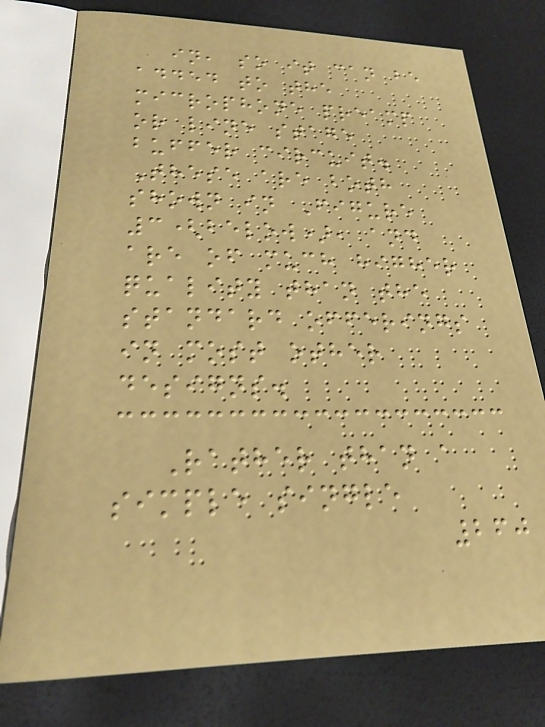in, so it can be
added to the
microphone preamp
or line stage
buffer circuit.
These are both
shown in Figure
3(below), and
are of much higher
quality than the
standard offerings
in most other
designs.
Rather than a
simple single
260
